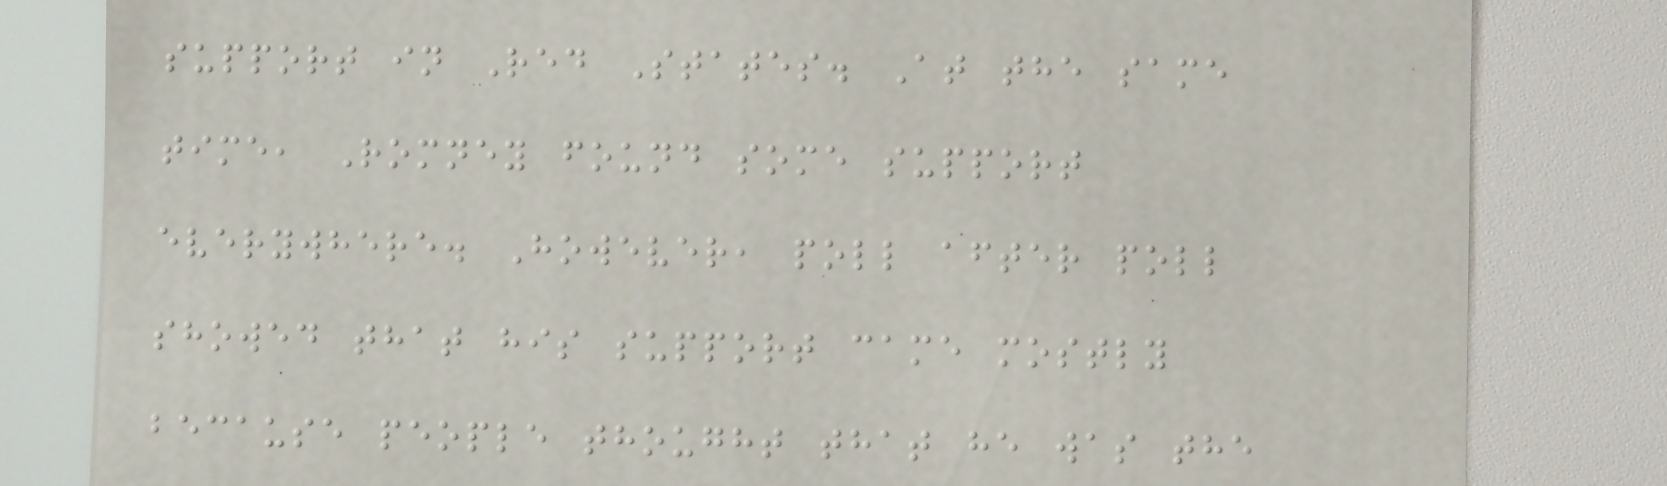support in Red States. At the same
time, Romney found some support
everywhere. However, poll after poll
showed that his support came mostly
because people thought that he was the
